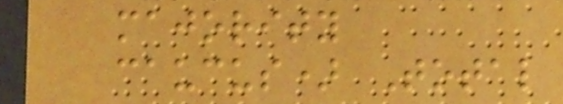majority
caucus) Total
